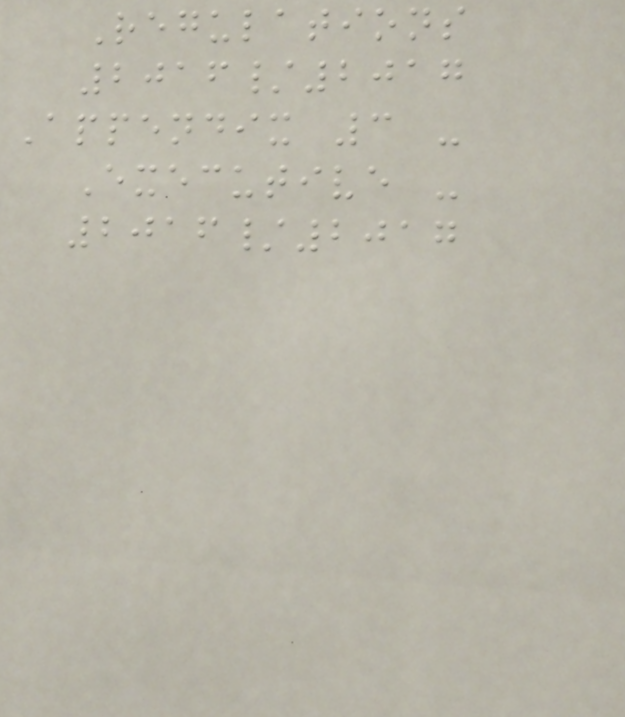Regulations
2016/2017
Appendix 3 -
Executive -
2016/2017
